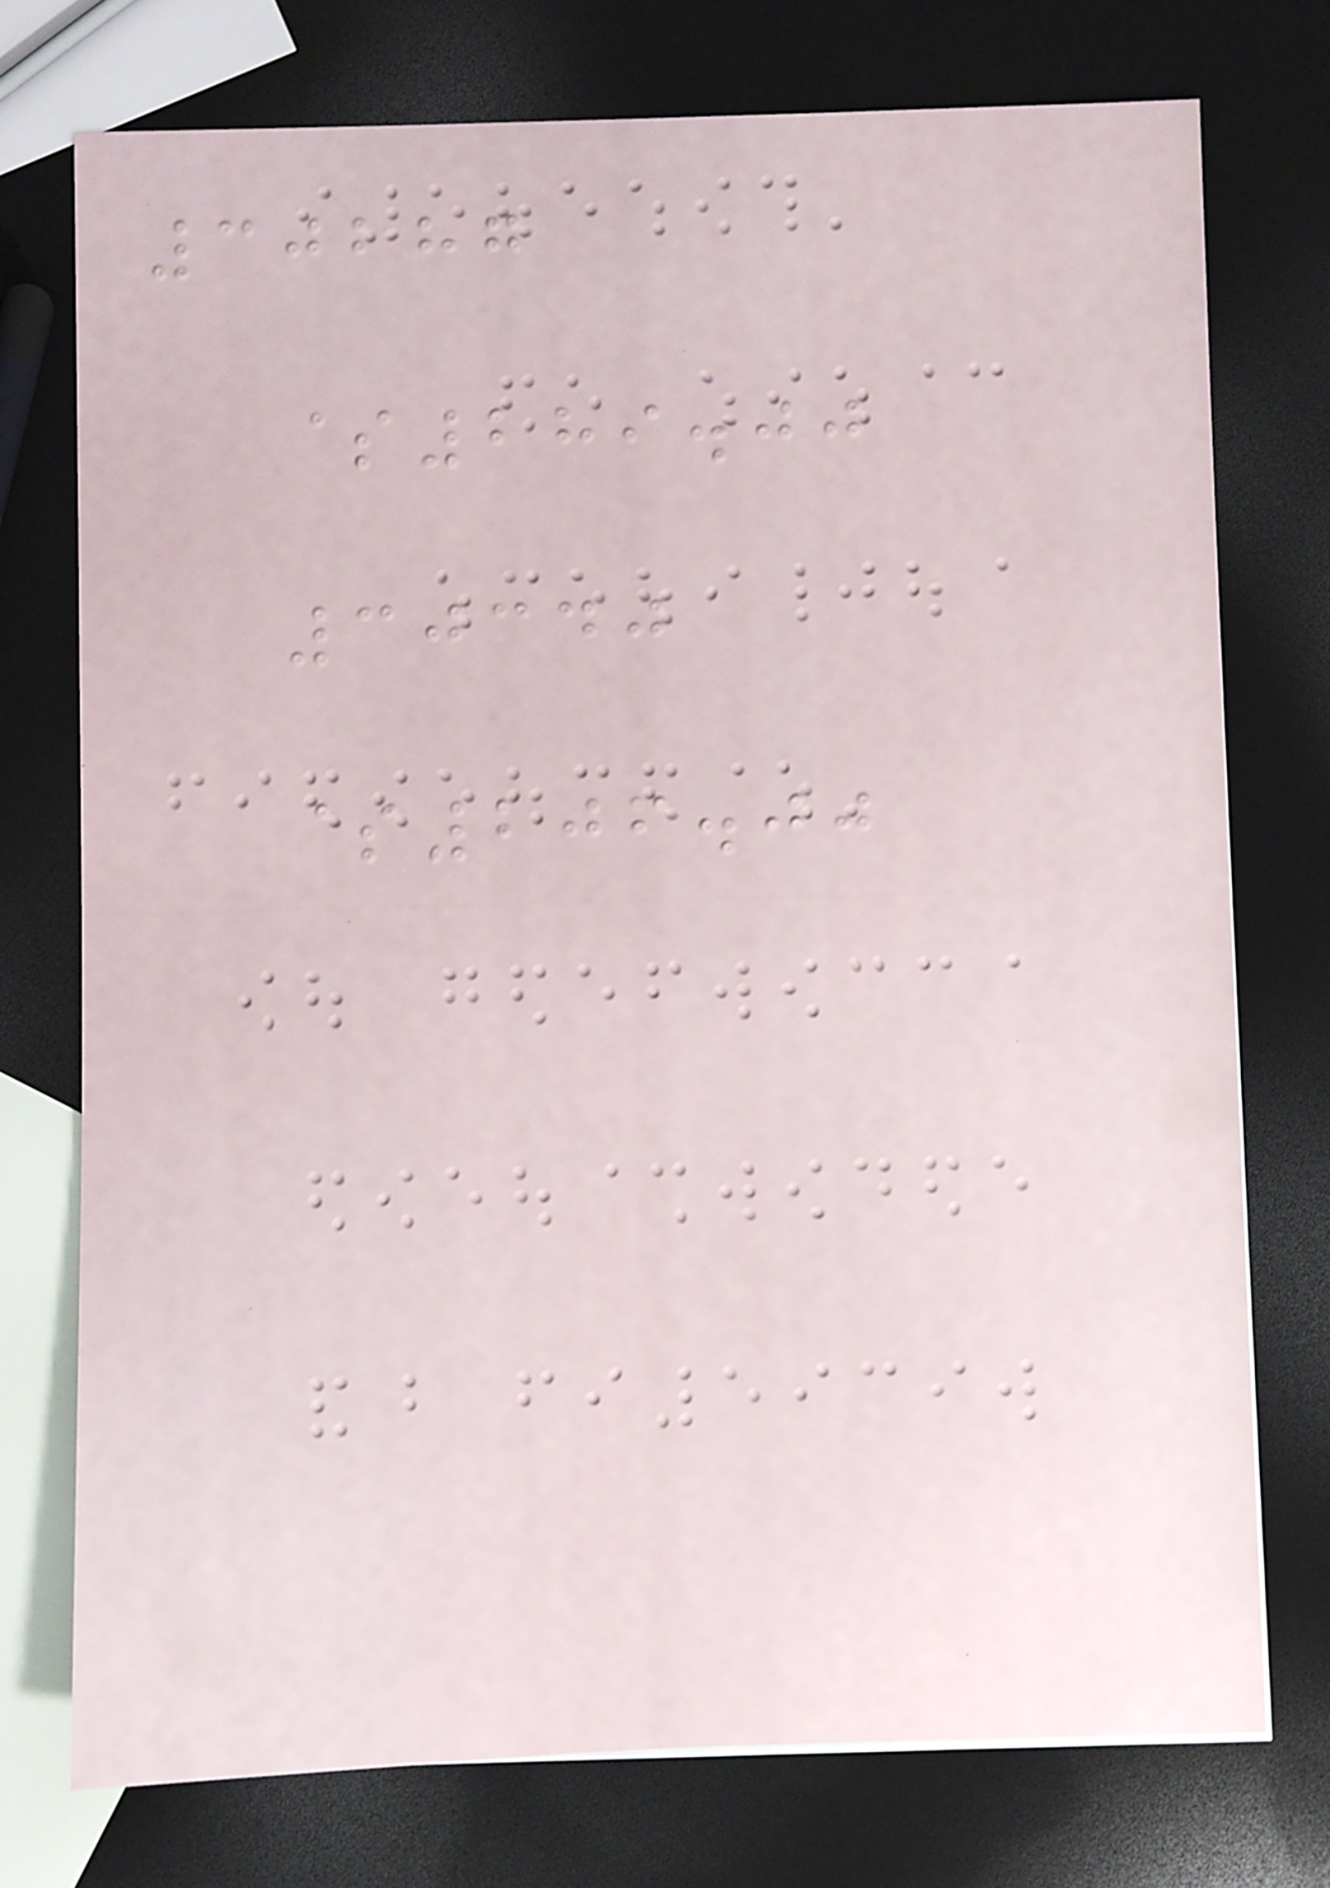30287
$289.00
30340
$206.00
